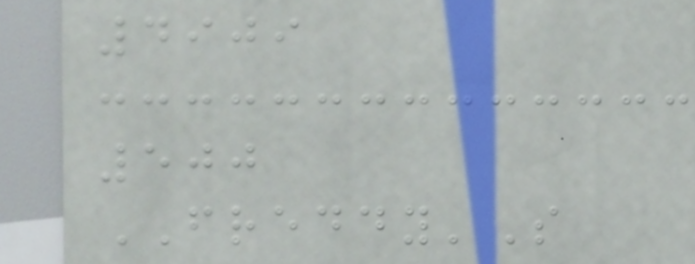4909
500
FREDDY'S
